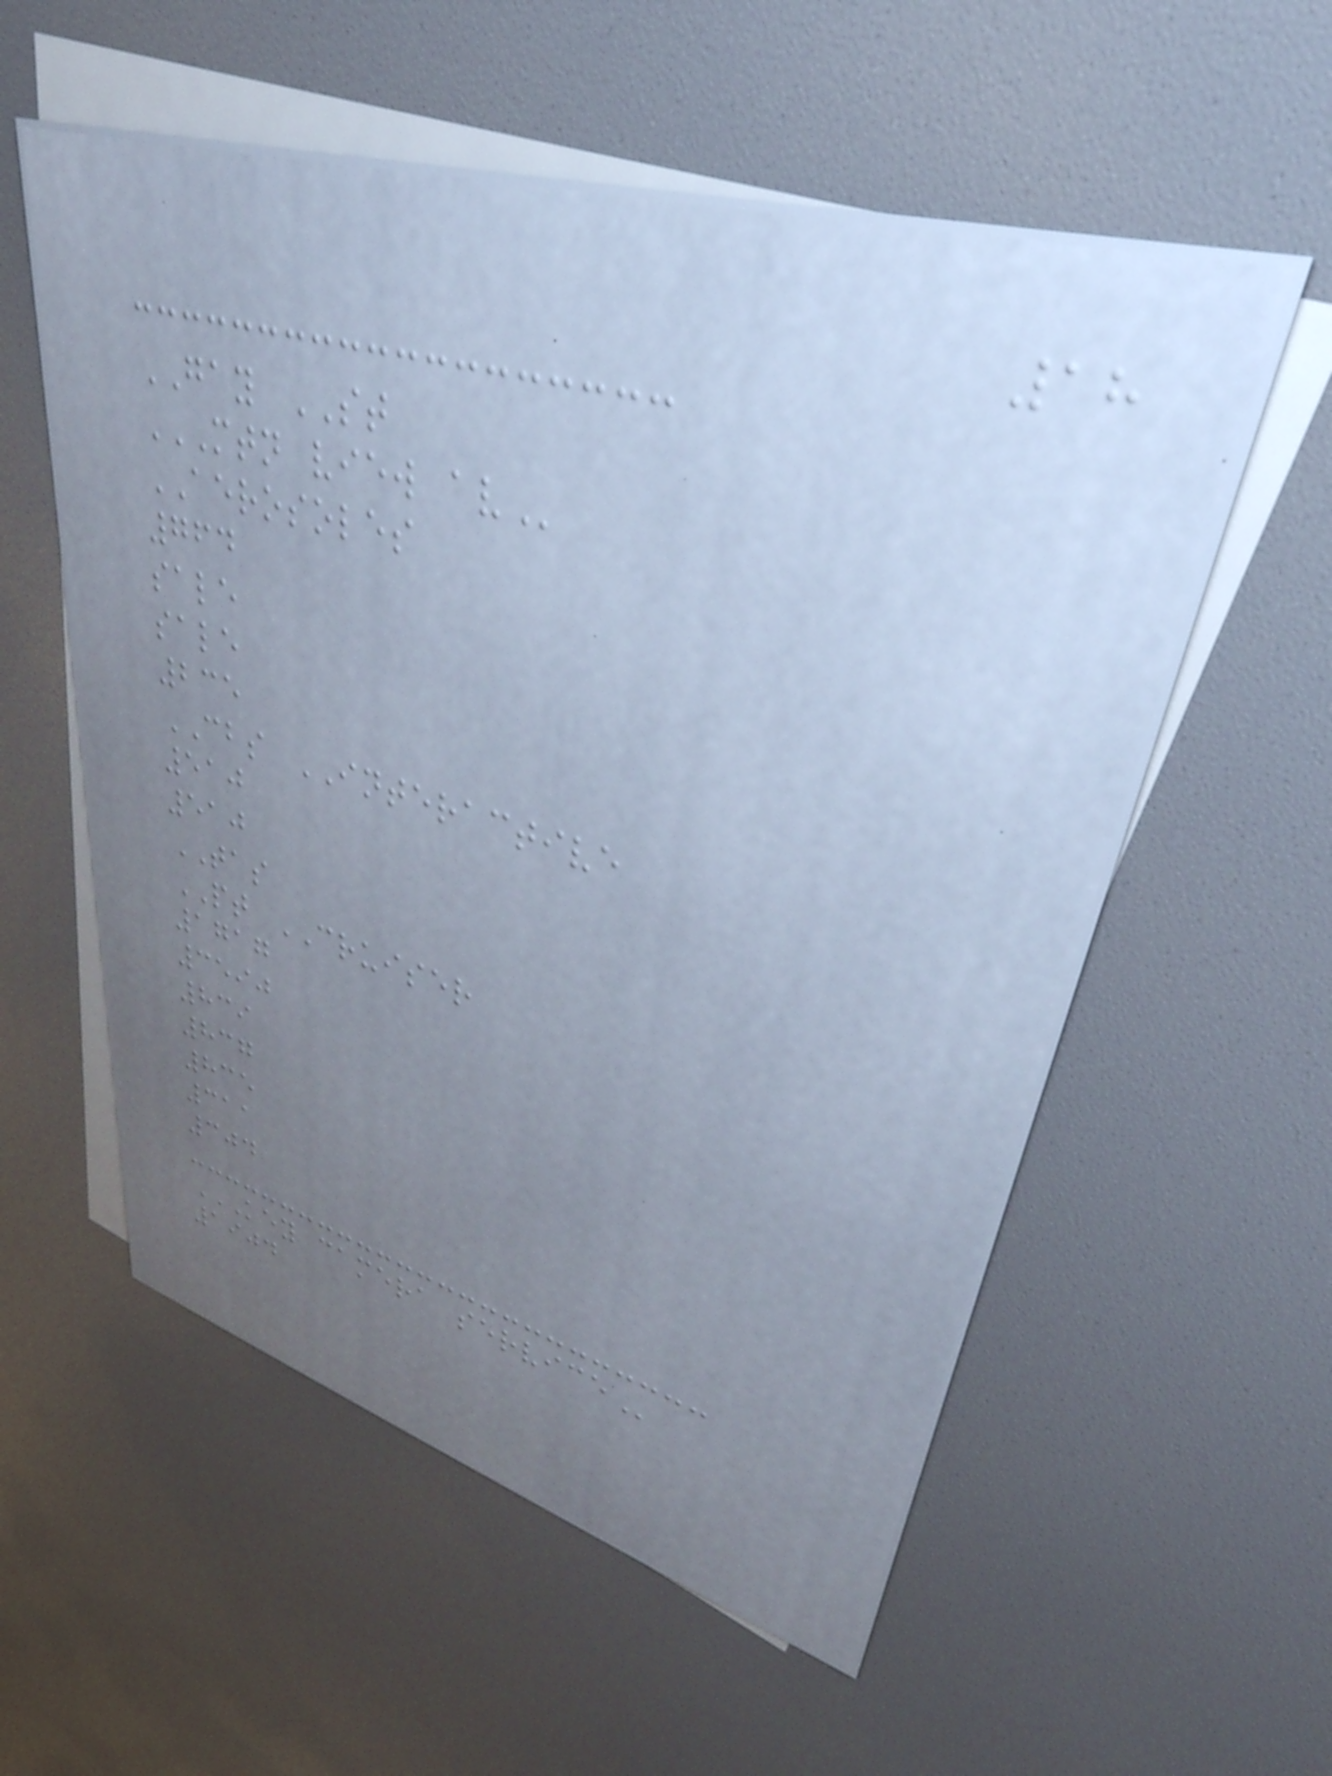18
GAY ST
MTN VIEW AV
AEROSOLES
764
sale
sale
235
CBS INTERACTIVE
510
510
TAS
PT CRUISER
1717
3590
839
837
835
311
304
KEY CAMERA SERVICE
1904
